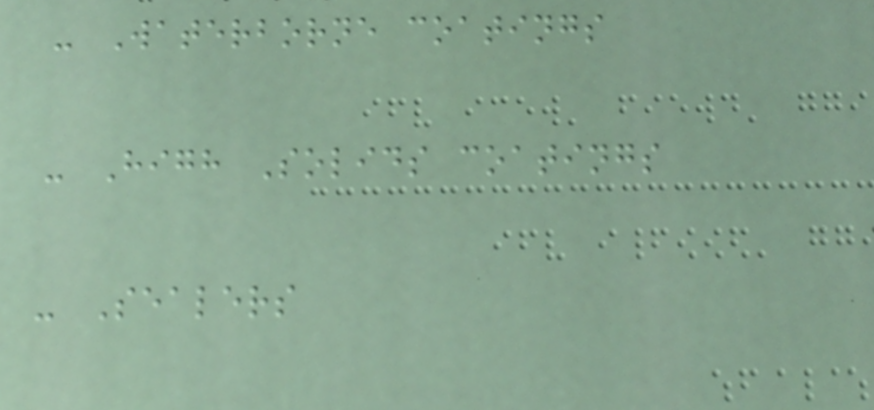- Waterborne coatings
- High Solids coatings
- Sealers
